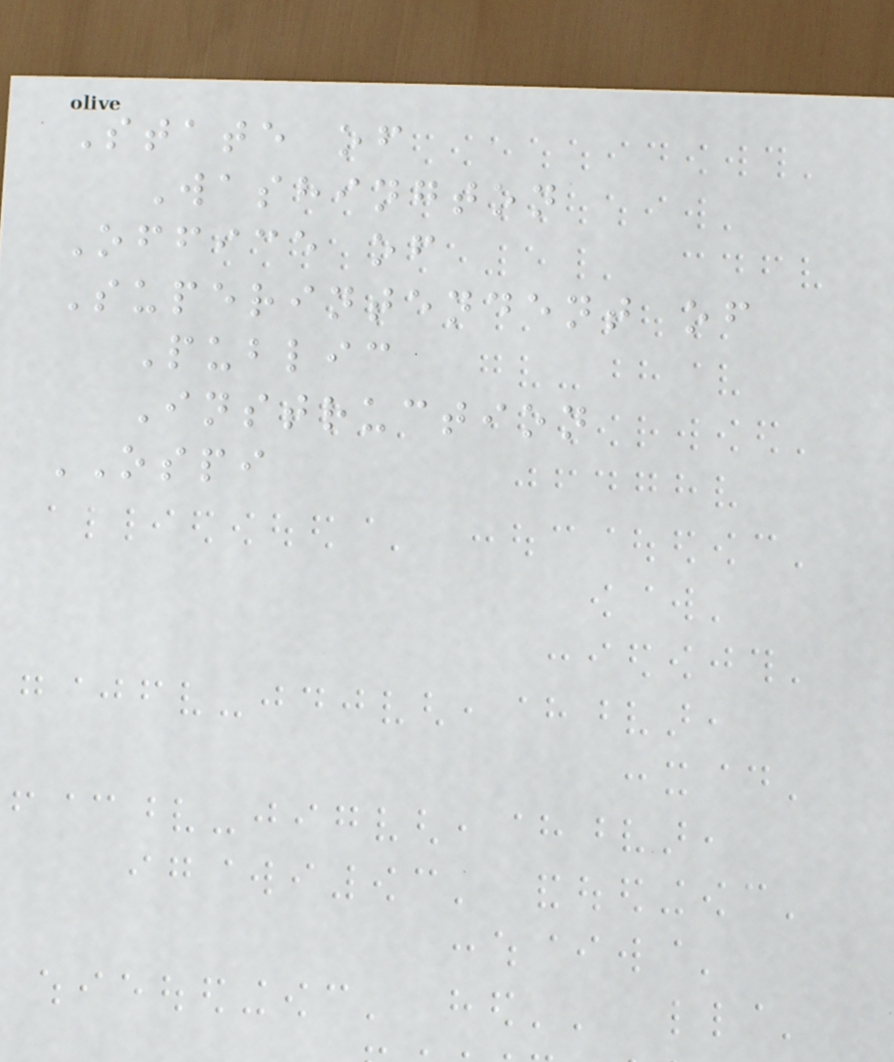State of
Washington
Office of
Superintendent of
Public
Instruction
OSPI
